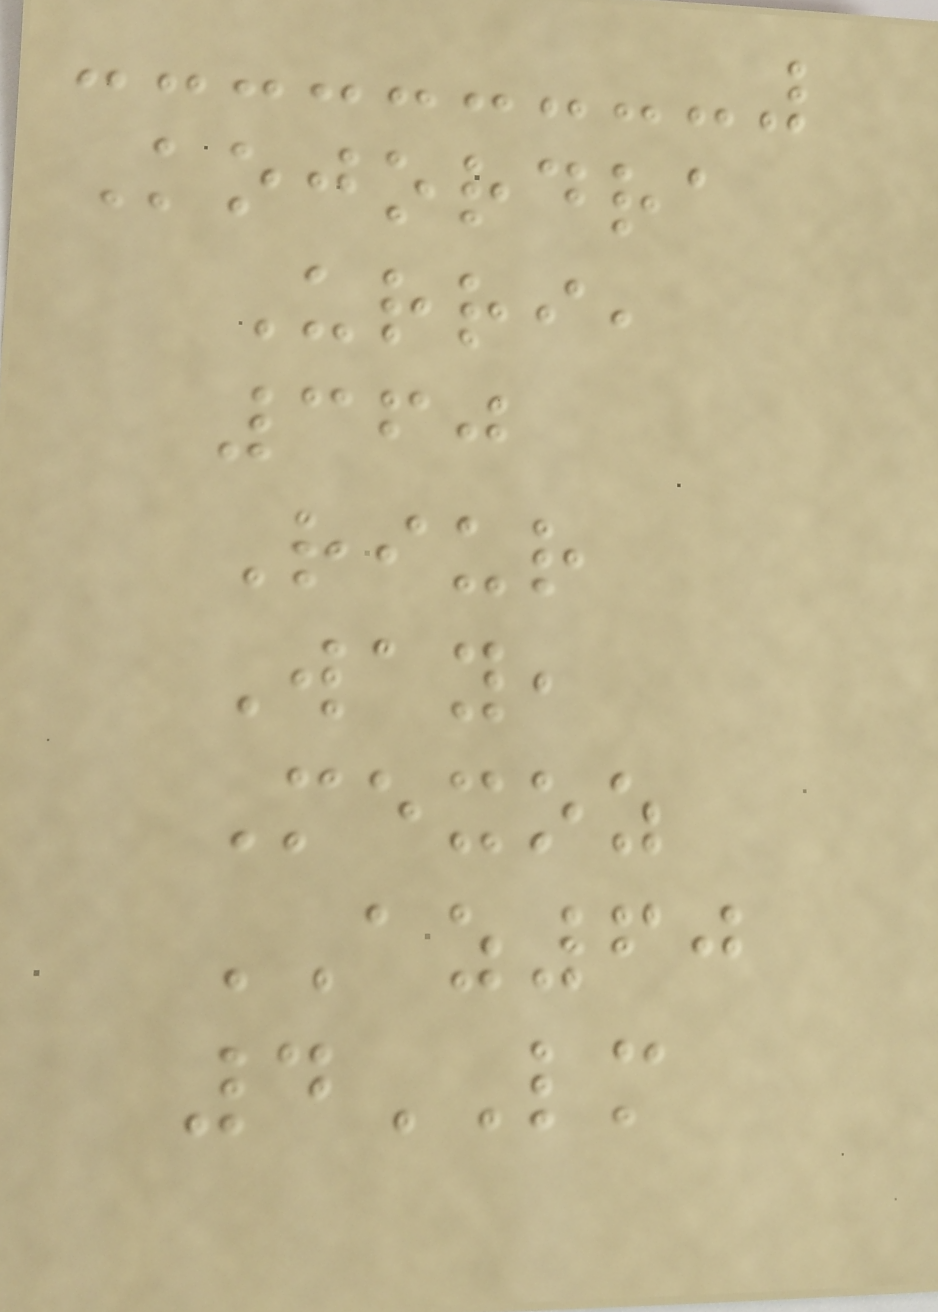Kojordra
Urri,
360
Riur
Way,
Mexoz
AZ60
4LM
